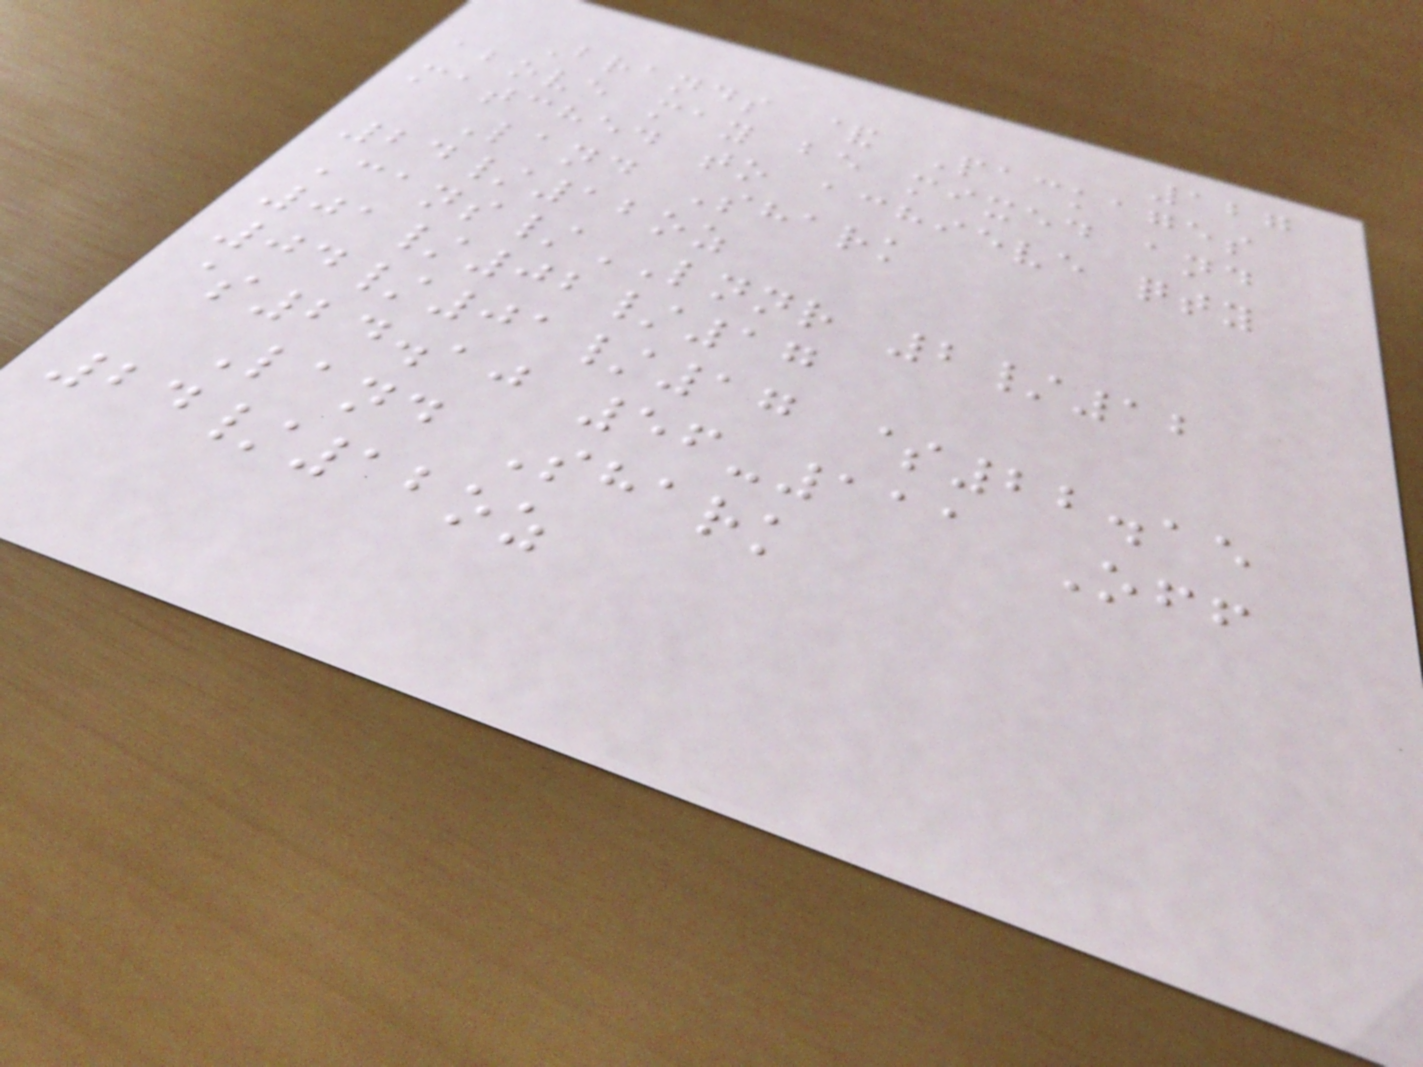127
Brands & Packages
above may be mixed and
matched to achieve qty
Land Shark
24/12oz
Cans/LNNR 2/12
01/02/17
04/01/17 $22.15
$24.10 56-111 Off
Land Shark
24/12oz
